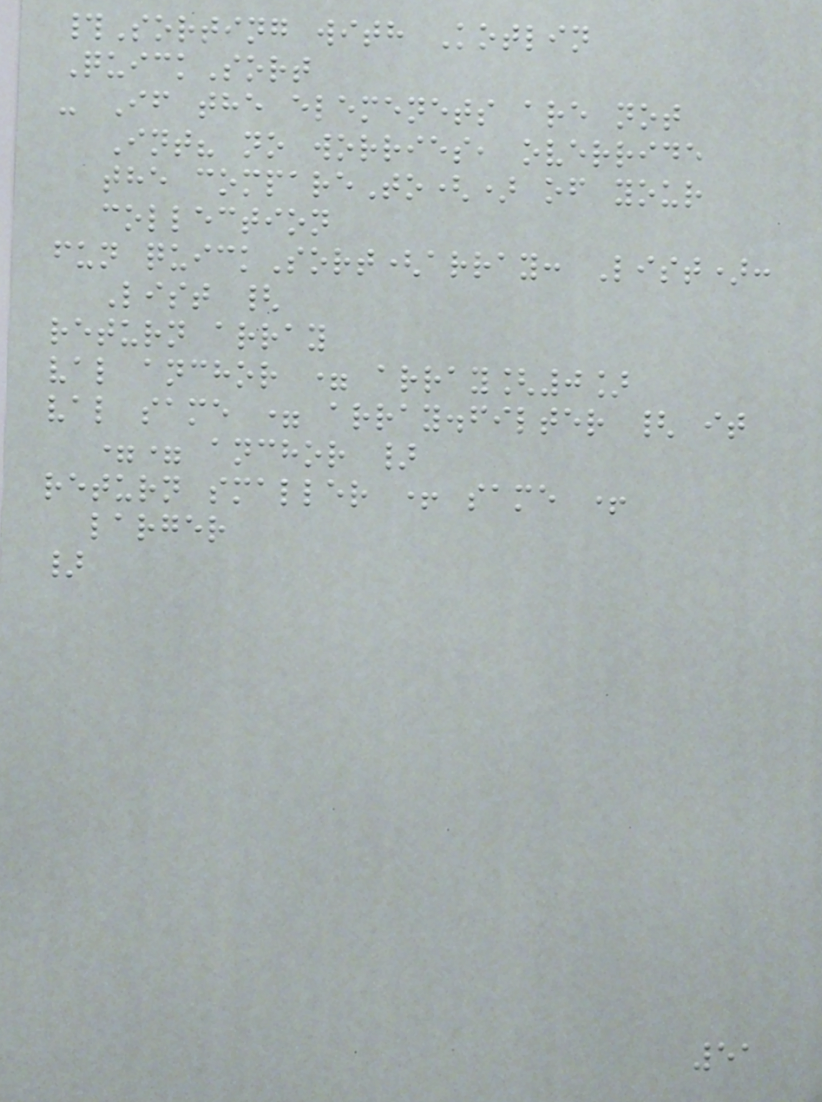#Sorting with Kotlin
QuickSort
- If the elemenets are not
Int? no worries, override
the compareTo() of your
collection
fun quickSort(array: List):
List {
return array
val anchor = array[0]
val same = array.filter { it
== anchor }
return smaller + same +
larger
}
51
